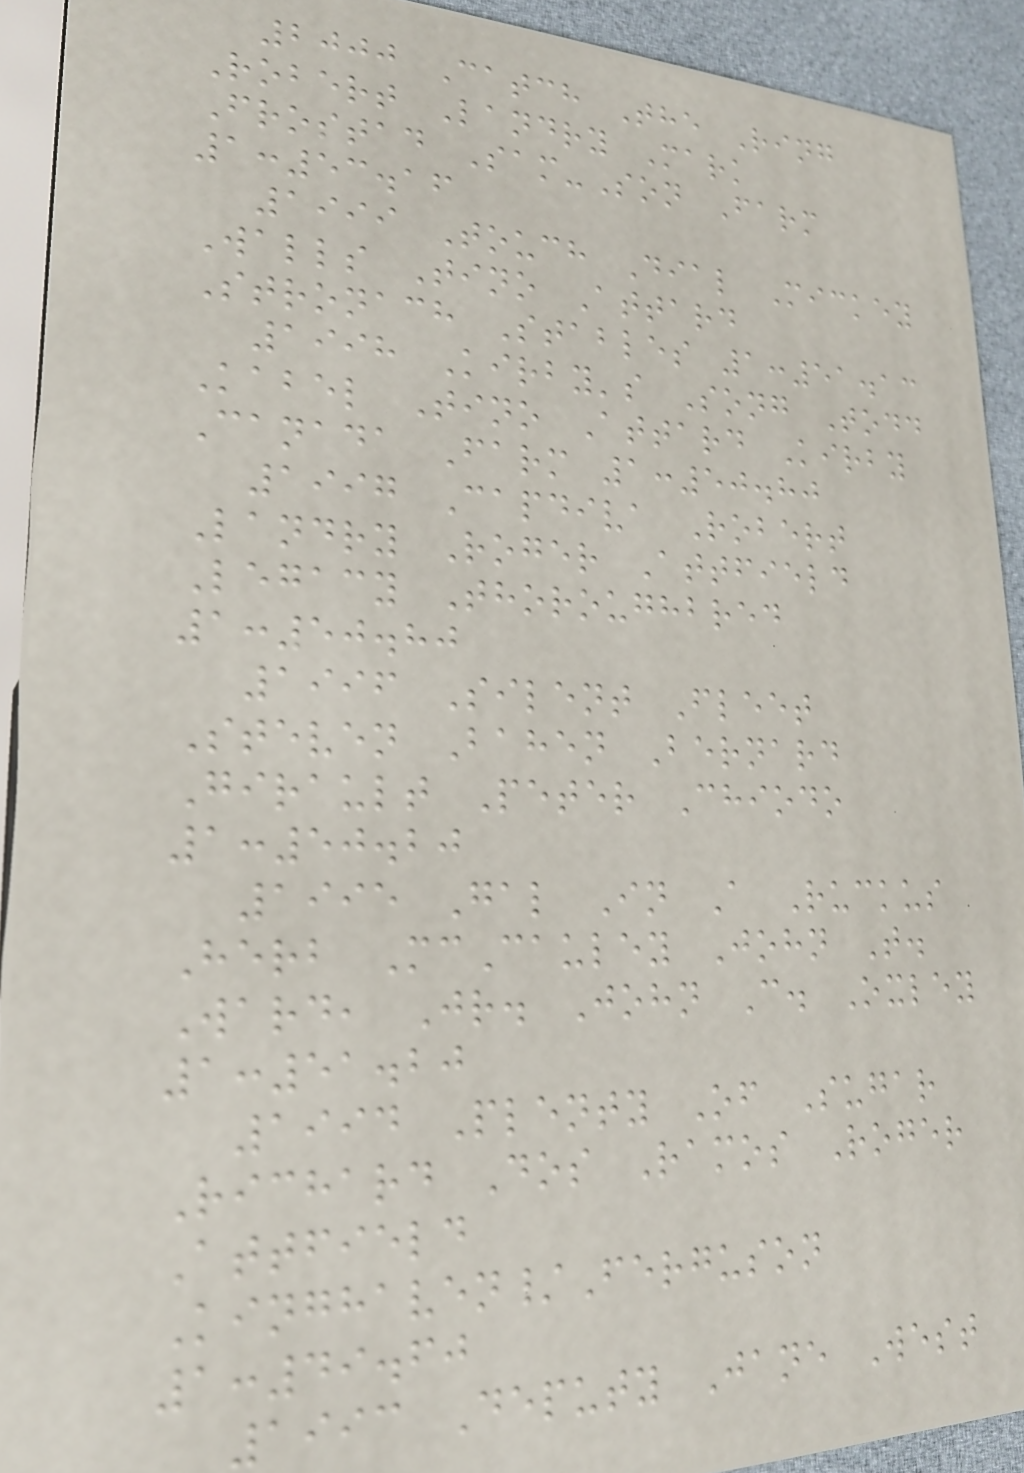2000 Catch The Ring
Robert Landry Mark
Frostad Sam-Son Farm
1:53.16
1999 Touch Dial Mickey
Walls Tino Attard
Stronach Stables 1:51.13
1998 Kirby's Song Todd
Kabel Tino Attard Kirby
Canada Farm 1:50.80
1997 Capdiva Robert
Landry Roger Attfield
Legacy Thoroughbred
1:50.80
1996 Silent Fleet
Steven Bahen Bernard
Girault Peter Chiodo
1:50.20
1995 Gal In A Ruckus
Herb McCauley John T.
Ward, Jr. John C. Oxley
1:51.20
1994 Plenty Of Sugar
Richard Dos Ramos Roger
Attfield
Kinghaven/Ferguson
1:49.60
1993 Deputy Jane West
